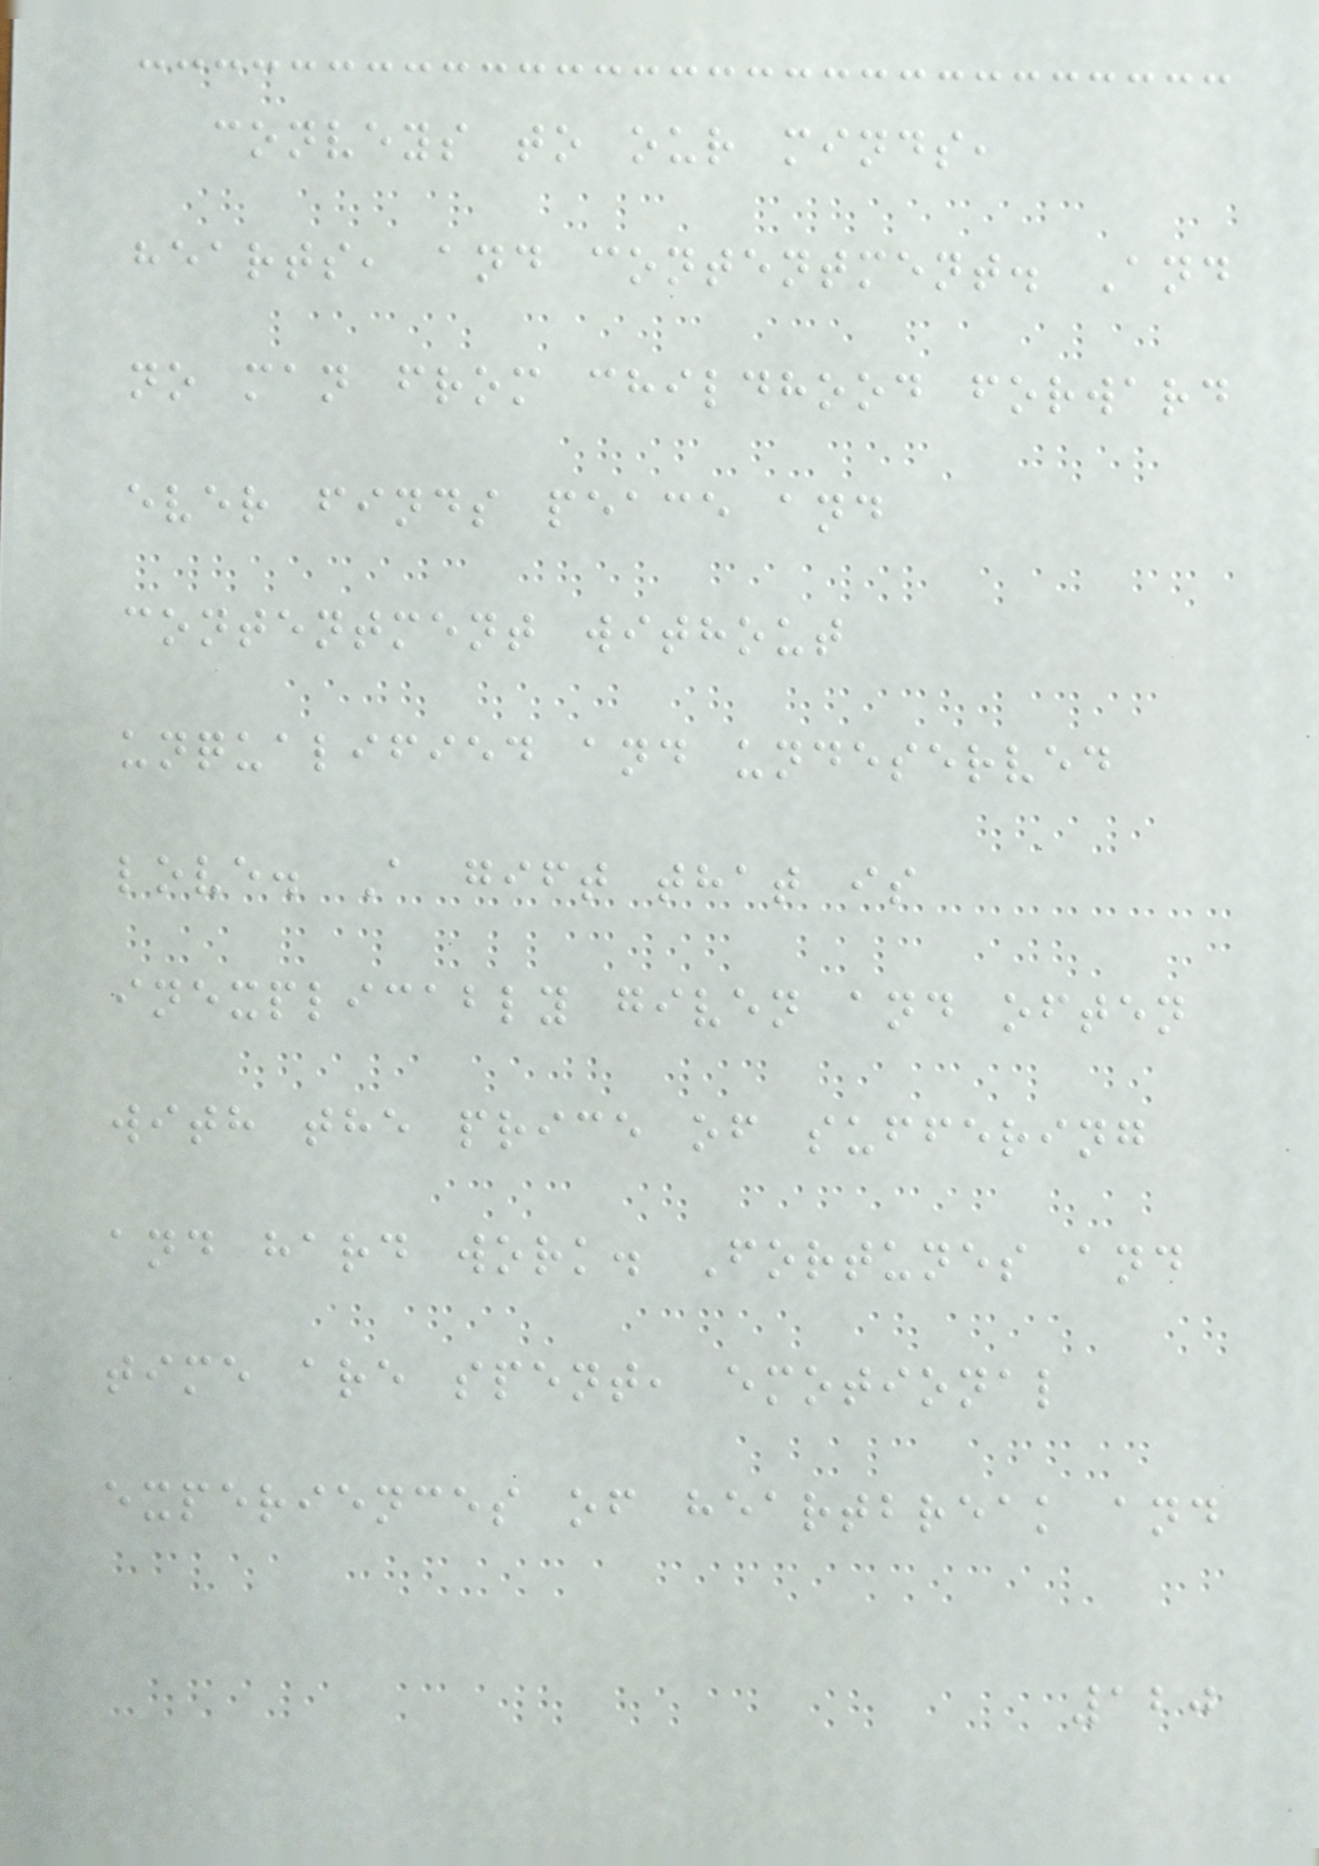conveys to our minds,
hearts, and contentment. And
no man from childhood forward
ever finds peace and
contentment without
unqualified and undeserved
love. A gift that is
inexplicably given and often
with the price of suffering
and hard work. Fortunes and
time are spent, emotional
experiences of heartbreak and
120
